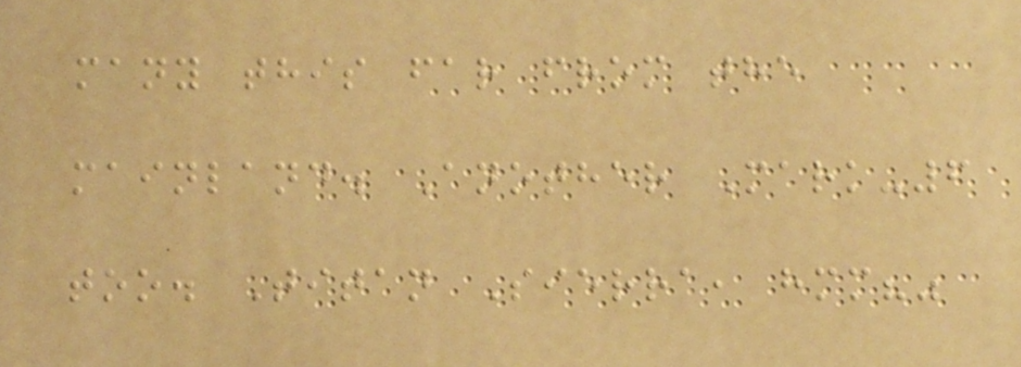many this far from the
mainland. Another Mark-6
too. Titan Sierra, hmm?"
